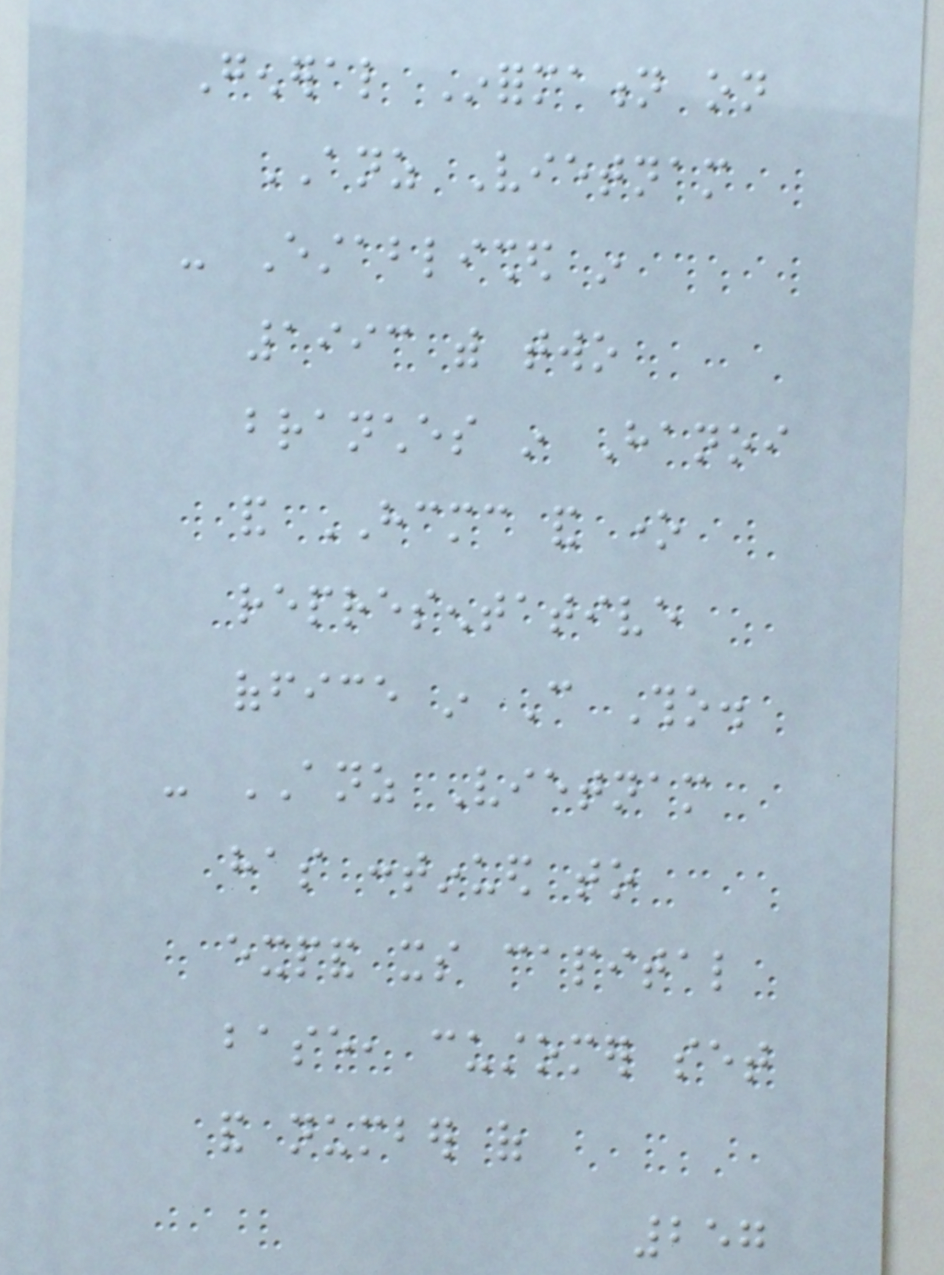General Information on
ANZ Vietnam
- Established in
1993 with two
branches in Hanoi
and HCMC and one
representative
office in Can Tho.
- ANZ Vietnam
has continued to
expand its capital
base, customer set
and number of
257
